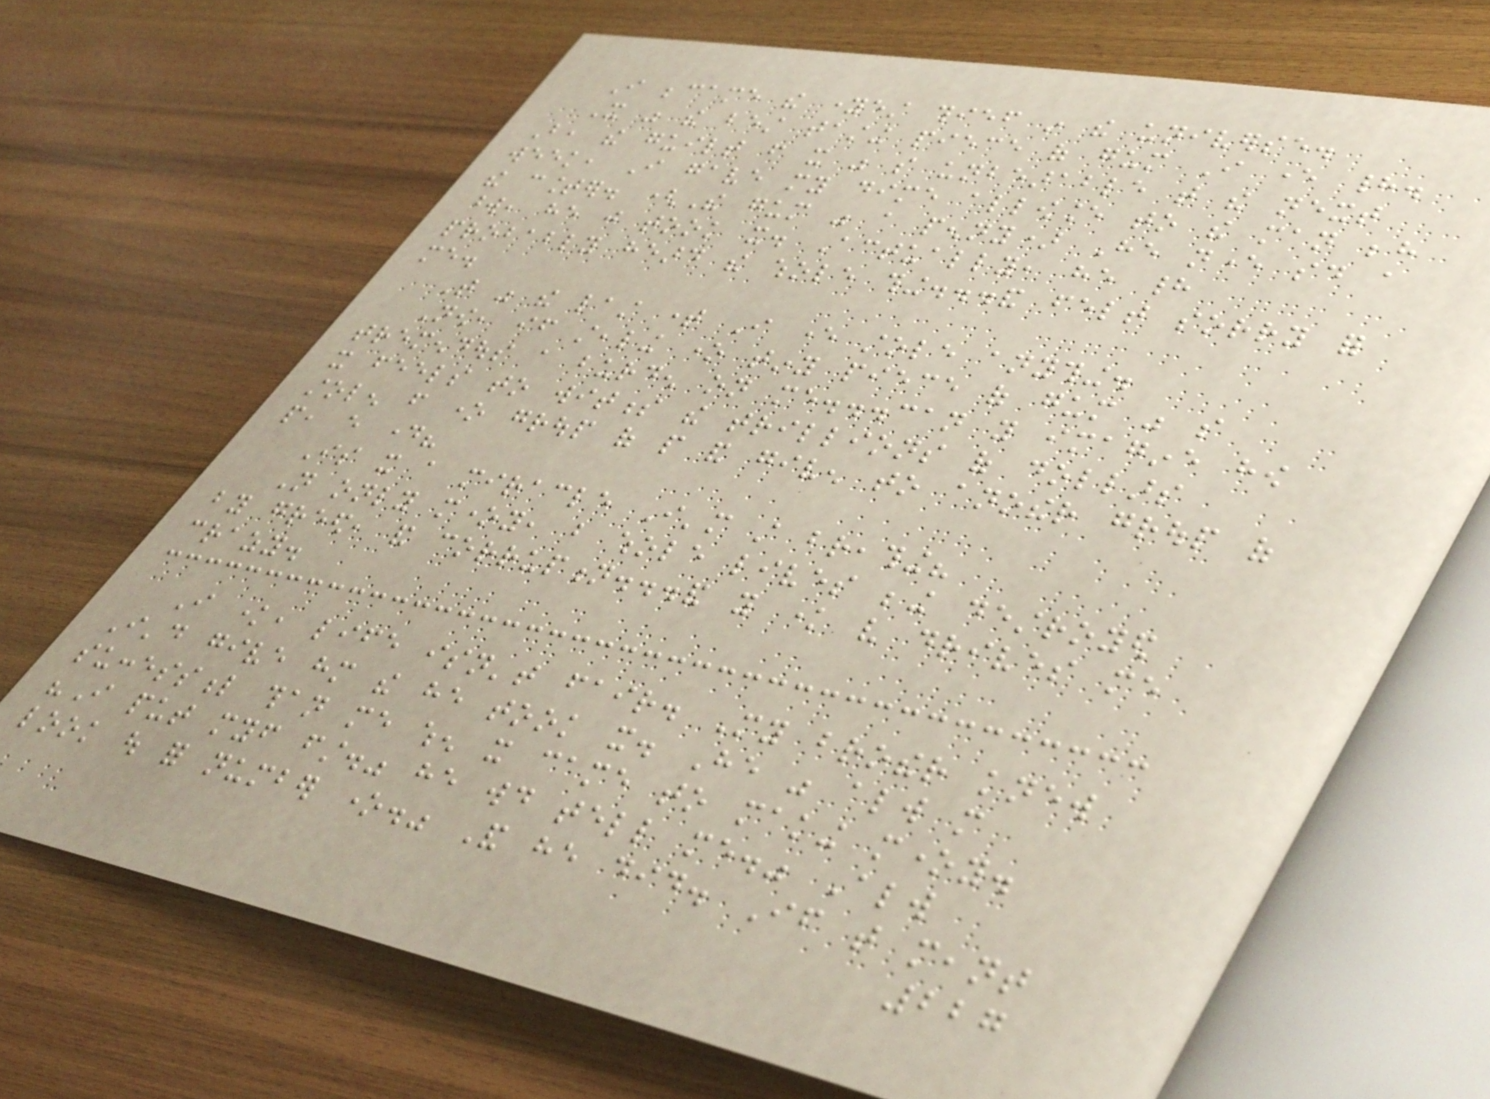I became the youngest thief in the universe.
It was the best tasting piece of gum I ever had.
But, the guilt from it was so unbearable that the next
week, I gave my dime allowance to the man behind
the counter. (The gum was a penny) He never said a
word, he just took it. Actually, he had
probably heard the whole thing...and felt sorry for
me.
That was the last time I ever stole anything.
Now, if stealing one tiny piece of gum was so
tremendous a burden on me...can you imagine how
it feels to witness the trillions of dollars
stolen from one group of people and given to another group of
people, every day?
Is it a miracle I'm still breathing?
Not only money, but whole lives being destroyed
by greed, and corruption...and you know very drives me
crazy.
I know, life isn't fair. My brother knew
I'd give him the he took it. He was always more
successful than me when it came to making money.
"I put myself first." he would tell me." Always
look out for number one." And he did. If that meant
227
